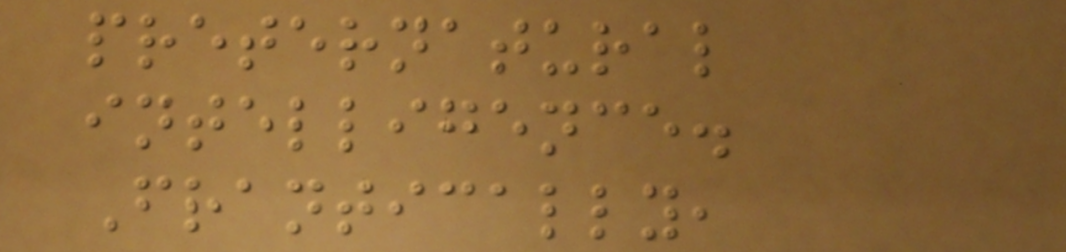preternatural
intelligence.
Frantically,
